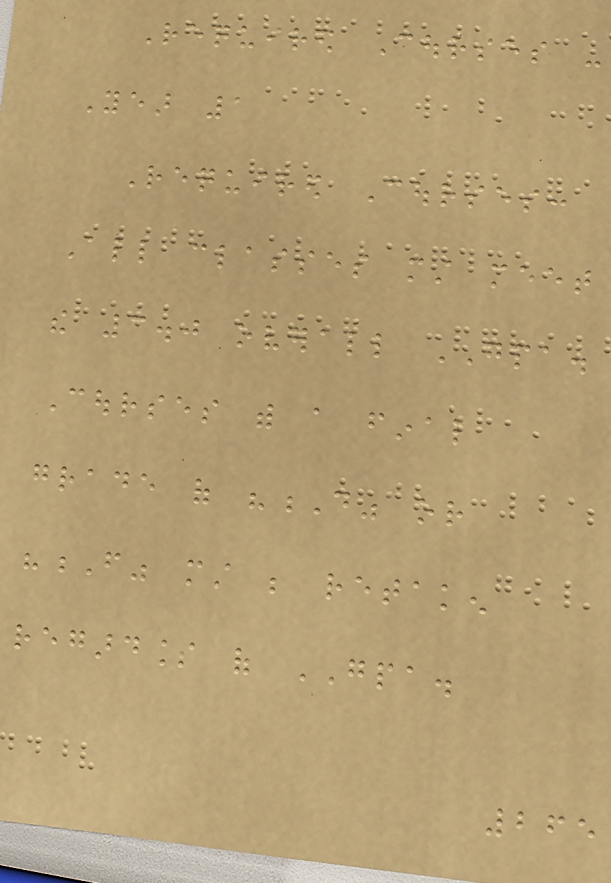Required Courses -
Year 1
Required Courses:
All classes must meet
the 3.0 overall GPA.
Courses with a final
grade of "D" or
"F" must be retaken
regardless of GPA.
265
